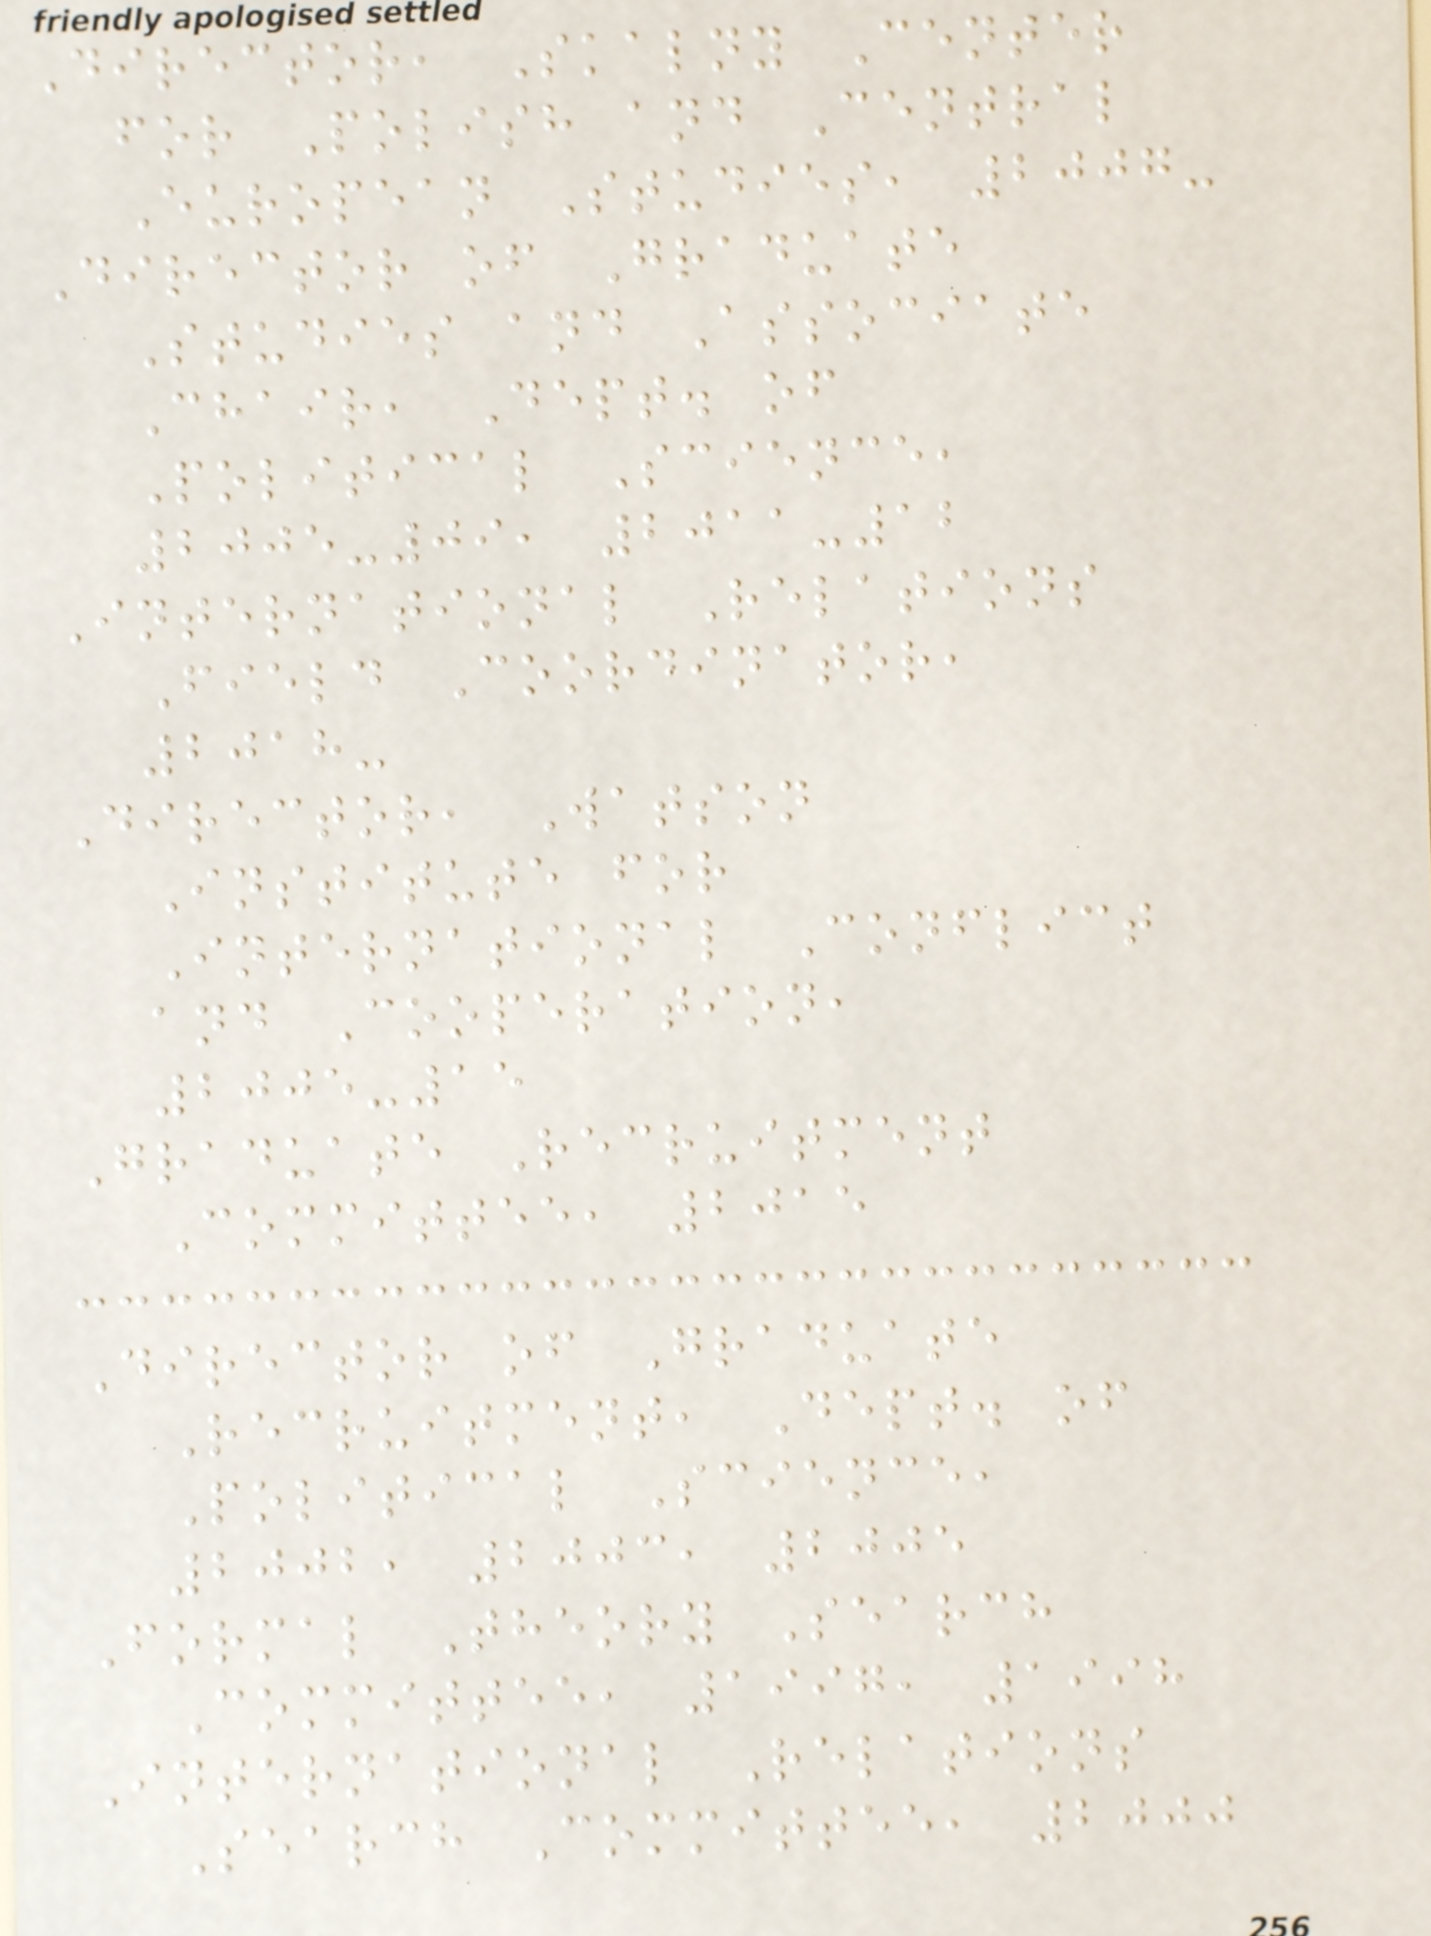Director, Skalny Center
for Polish and Central
European Studies, 2007-
Director of Graduate
Studies and Associate
Chair, Dept. of
Political Science,
2005-09, 2011-12
International Relations
Field Coordinator,
2018-
Director, Watson
Institute for
International Conflict
and Cooperation,
2005-15
Graduate Recruitment
Committee, 2015
Director of Graduate
Recruitment, Dept. of
Political Science,
2002, 2003, 2005
Formal Theory Search
Committee, 1997, 1998
International Relations
Search Committee, 2000
